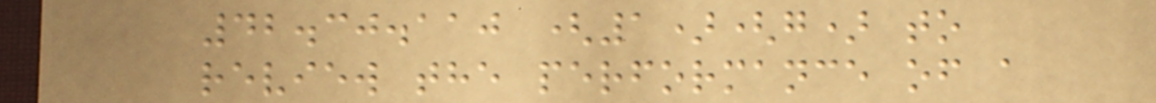42.30.110 (1)(g) to
review the performance of a
